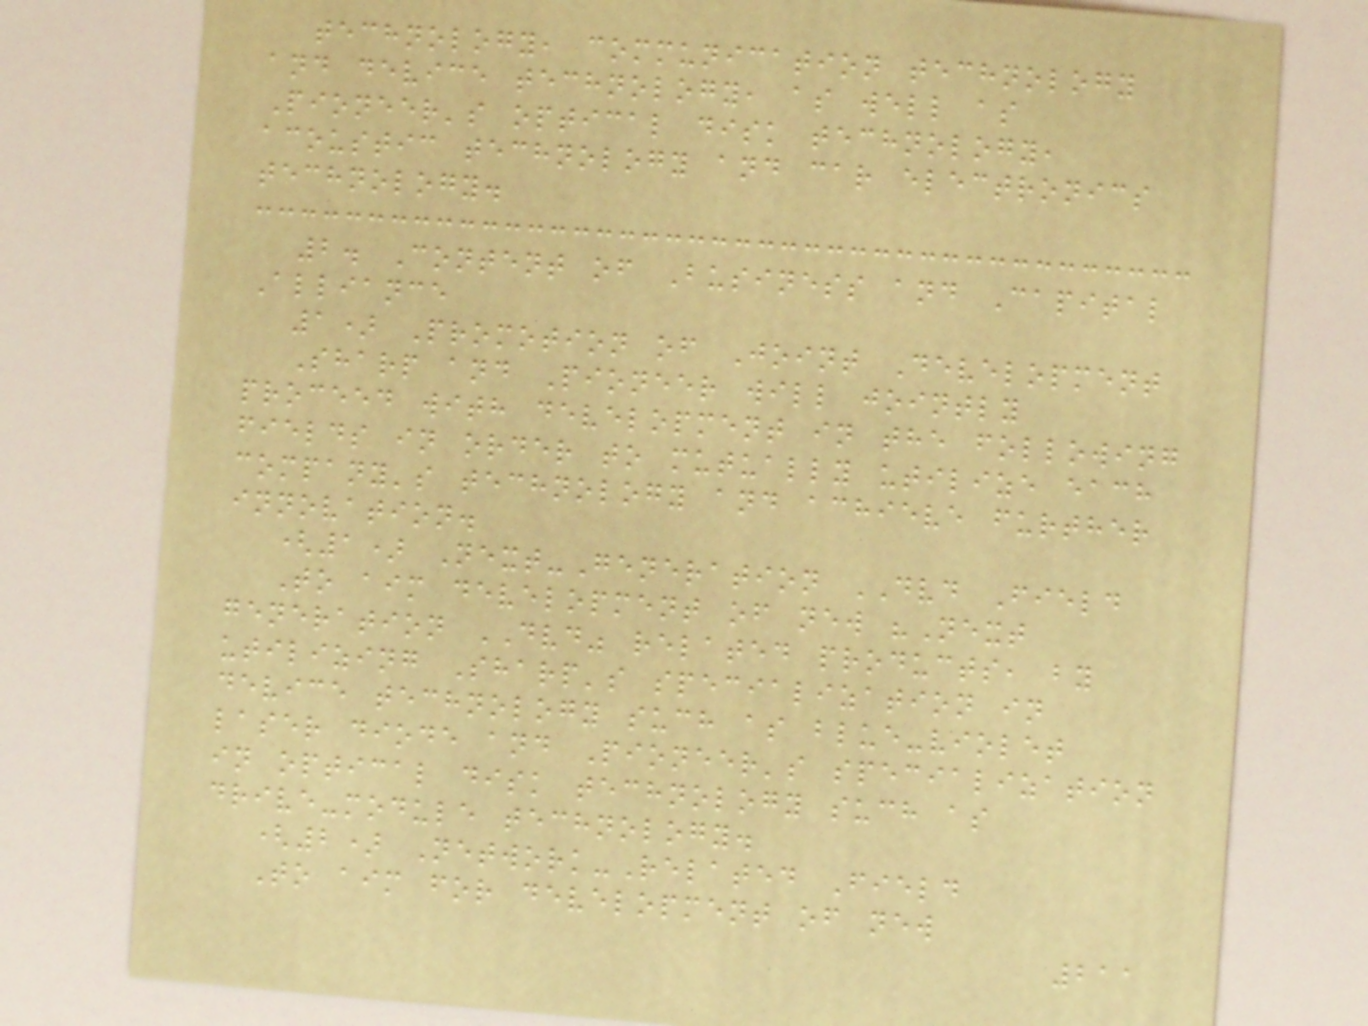technology, communication technology
and device technology, as well as
Pioneer's optical disk technology,
acoustic technology and car electronics
technology.
2. Content of Business and Capital
Alliance
1) Promotion of Joint Development
Sharp and Pioneer will jointly
proceed with development in the following
fields in order to mutually utilize each
company's technology and achieve further
innovation.
(1) Next-Generation DVD Field
To aim development of new "Next
generation DVD" related products, by
utilizing Sharp's specialization in
device technology such as blue-violet
laser diode and Pioneer's specialization
in optical disk technology such as
drive-module technology.
(2) Network-Related Field
To aim for development of new
211
